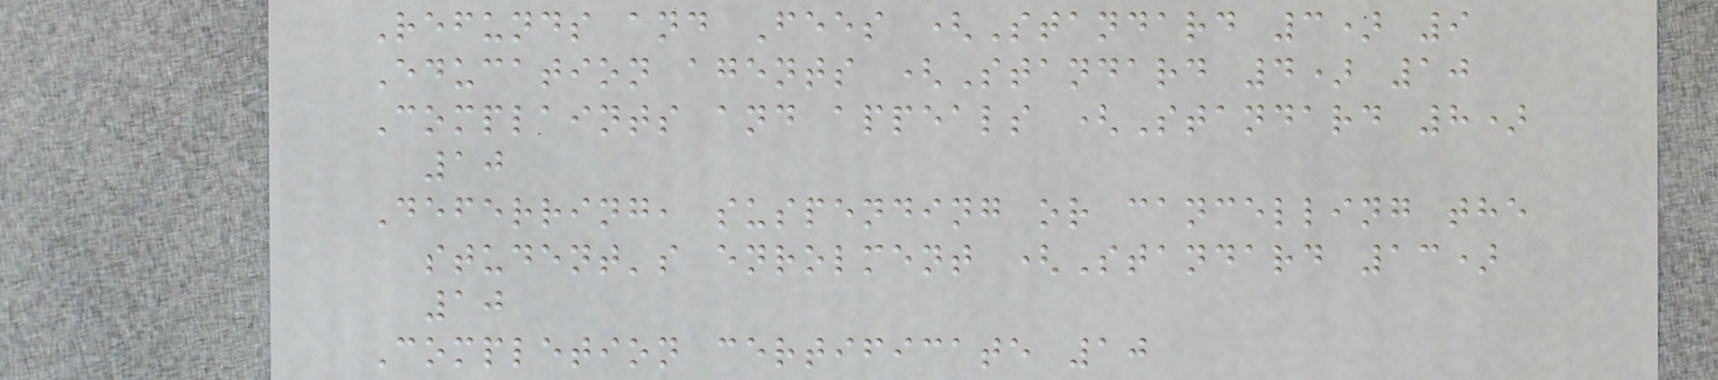Refunds and Fees (Standard 3) 9
Education agents (Standard 4) 10
Complaints and appeals (Standard 8)
10
Deferring, suspending or cancelling the
student's enrolment (Standard 13)
10
Completion certificate 10
